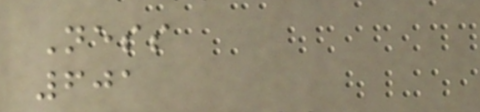Ness
601
